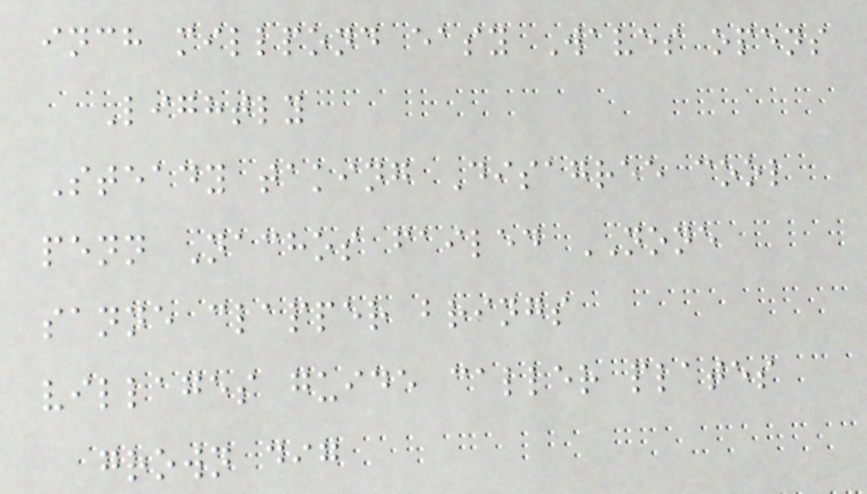inch millpond easy Waves opens
Lightly
Steady taking Disagree cool
penn Nachos failed NONE
sanne clapper brings
villages guide caller plates
grown dig
